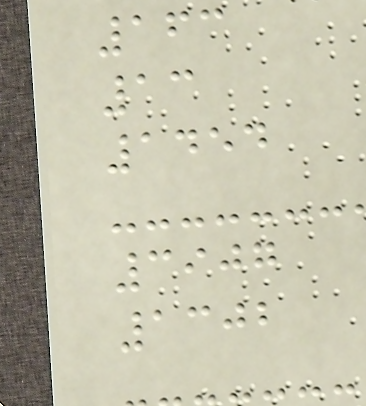163
13
1454
3907
1302
